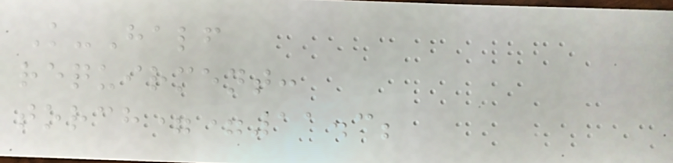K-Half
requirment:
torch==11.3;
